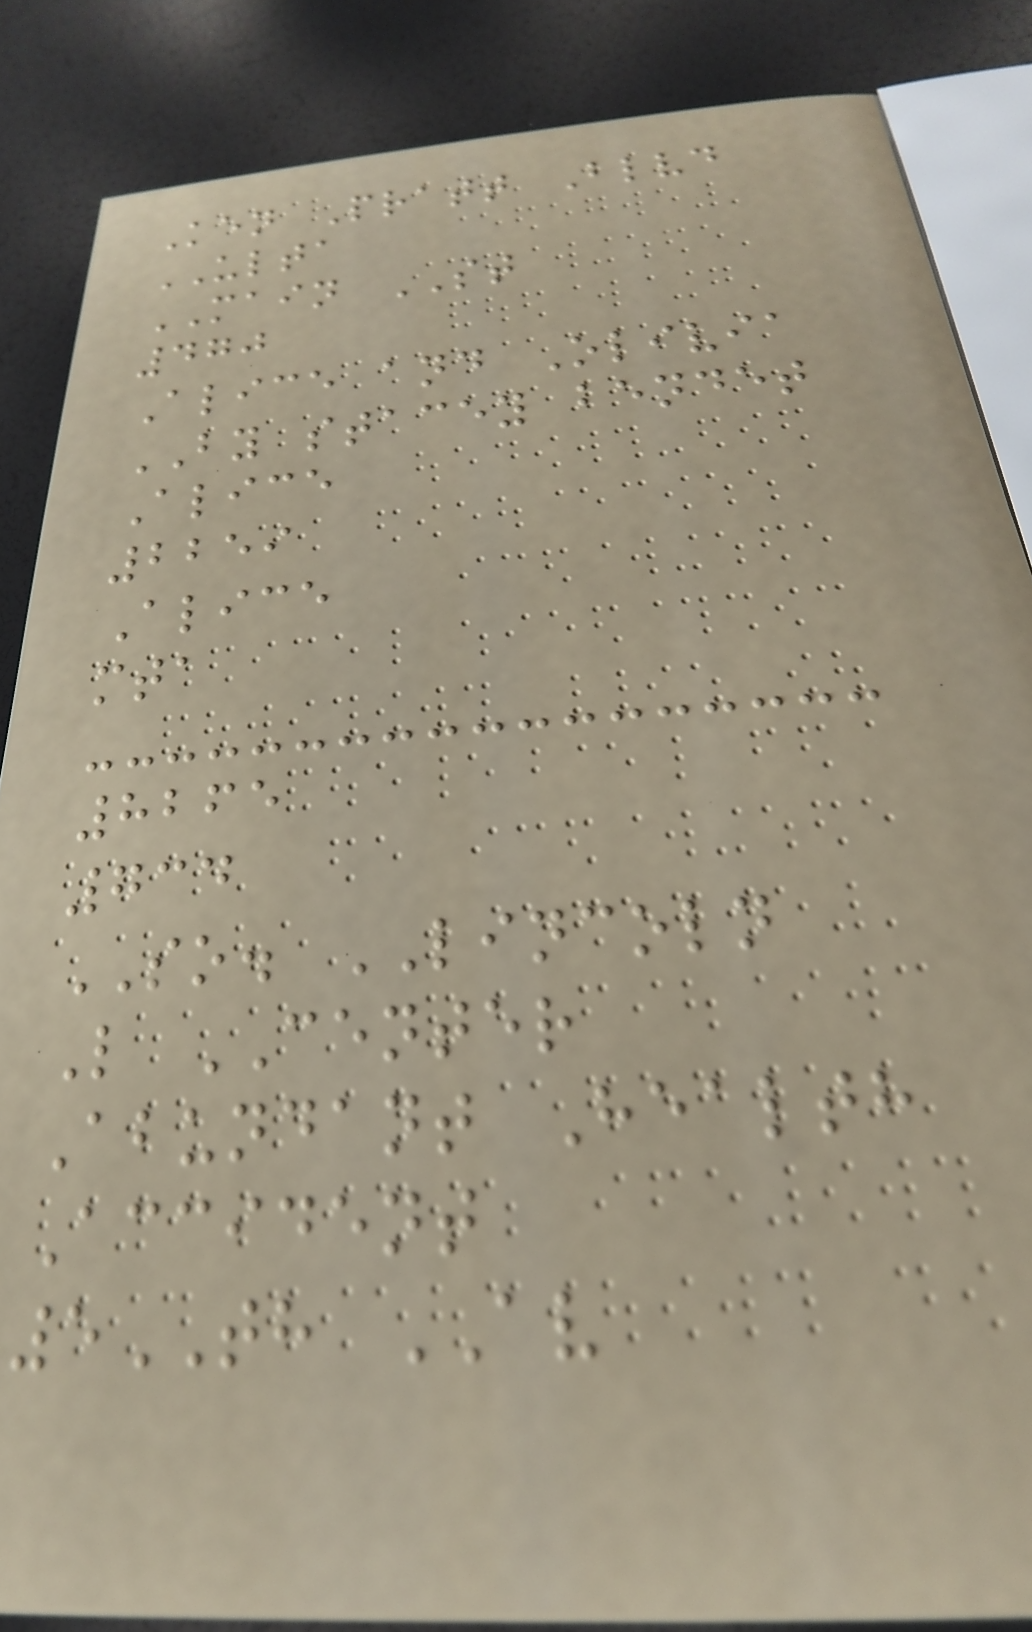Ken Pratt Blvd
ULTA
MAIN ST
470
Alice and Olivia
BY stacey bendet
Alice
2259
Alice
mta
8265
734
SO. LINCOLN
L CENTER
Abundant Health
Accident
5TH AV
